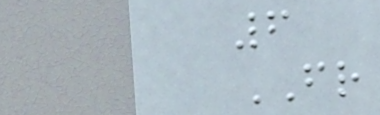6
FR
